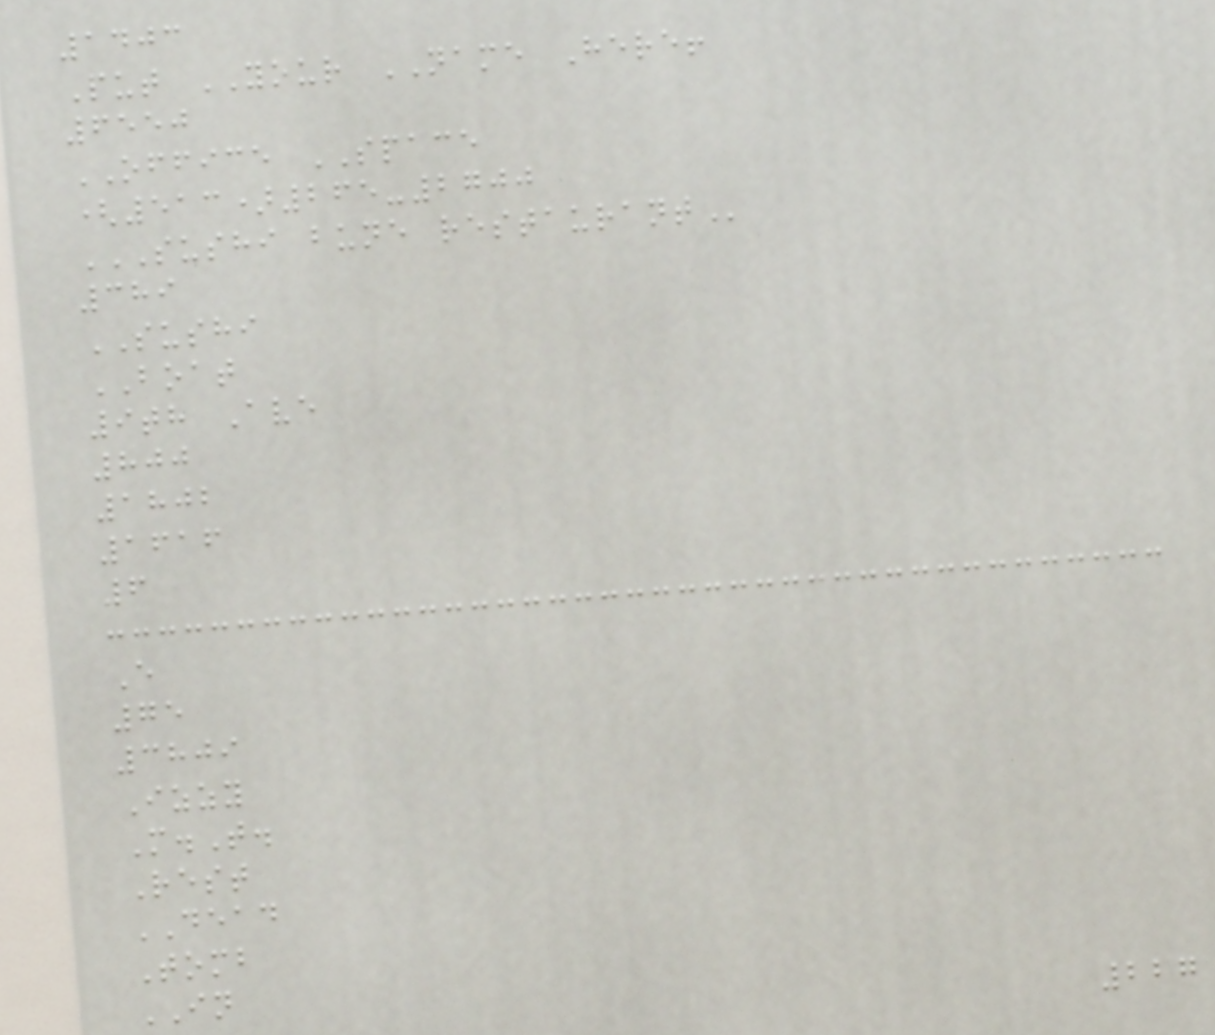1403
Put YOUR NAME Here!
6550
OFFICE SPACE
(513)265-2700
SUSHI BUNE RESTAURANT
389
SUSHI
BOAT
9th Ave
800
1802
1616
6
E
75
3809
Izzy
M.T.
Rest
DEAD
Tomb
IN
227
